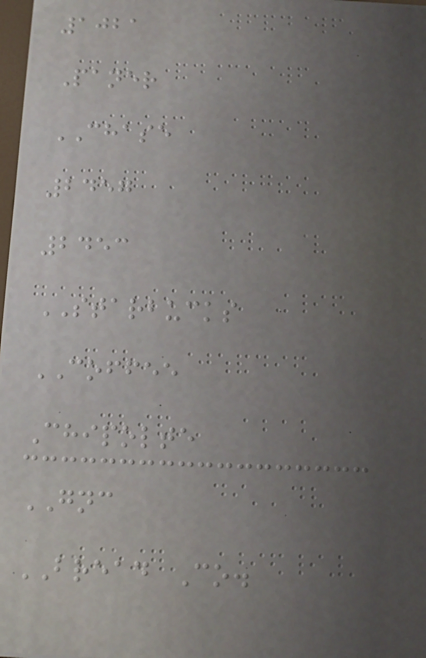1021
Paner
CHASE
2457
2453
STARBUCKS
COFFEE
Chipolte
GNC
BREAD Co.
